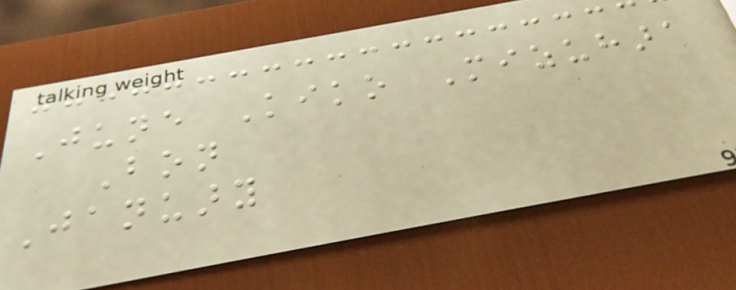June Kiko Mizuhara
Bon
January
